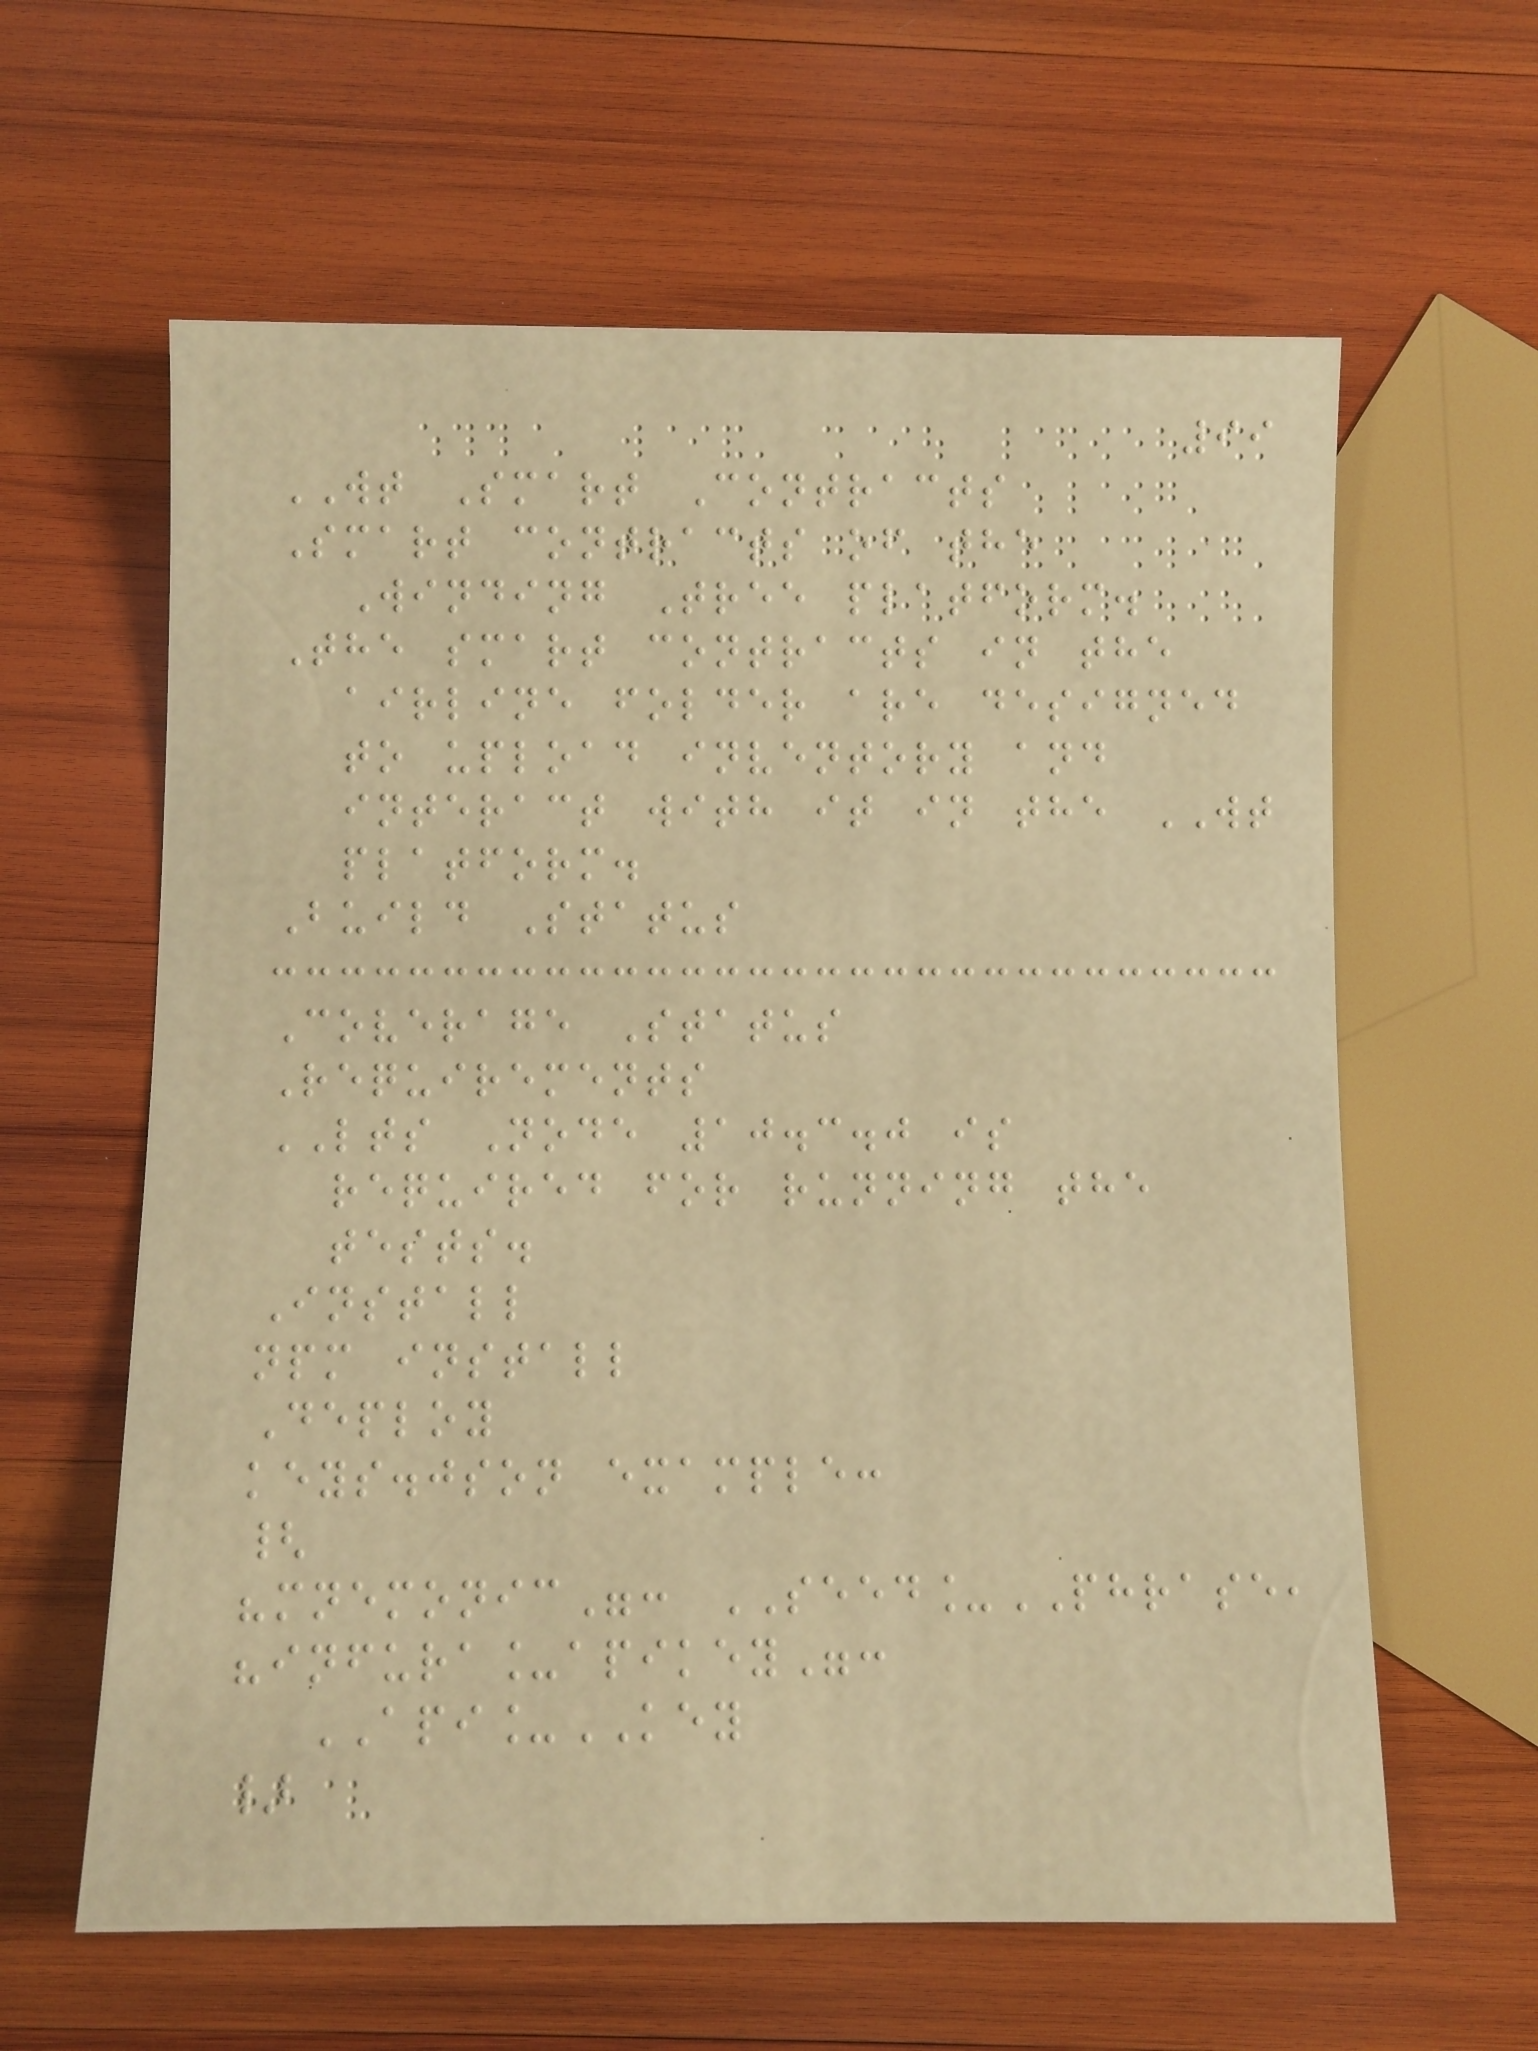99
WT Smart Contracts
Smart contracts of the
Winding Tree platform.
The smart contracts in the
airline folder are designed
to upload inventory and
interact with it in the WT
platform.
Build Status
Coverage Status
Requirements
LTS Node 10.3.0 is
required for running the
tests.
Install
npm install
Deploy
keys.json example:
{
"mnemonic": SEED_PHRASE,
"infura_apikey":
API_KEY
}
